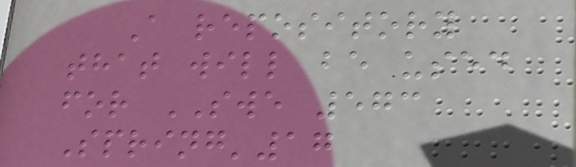A repository
that will be used
for SWE 573
Spring'17
